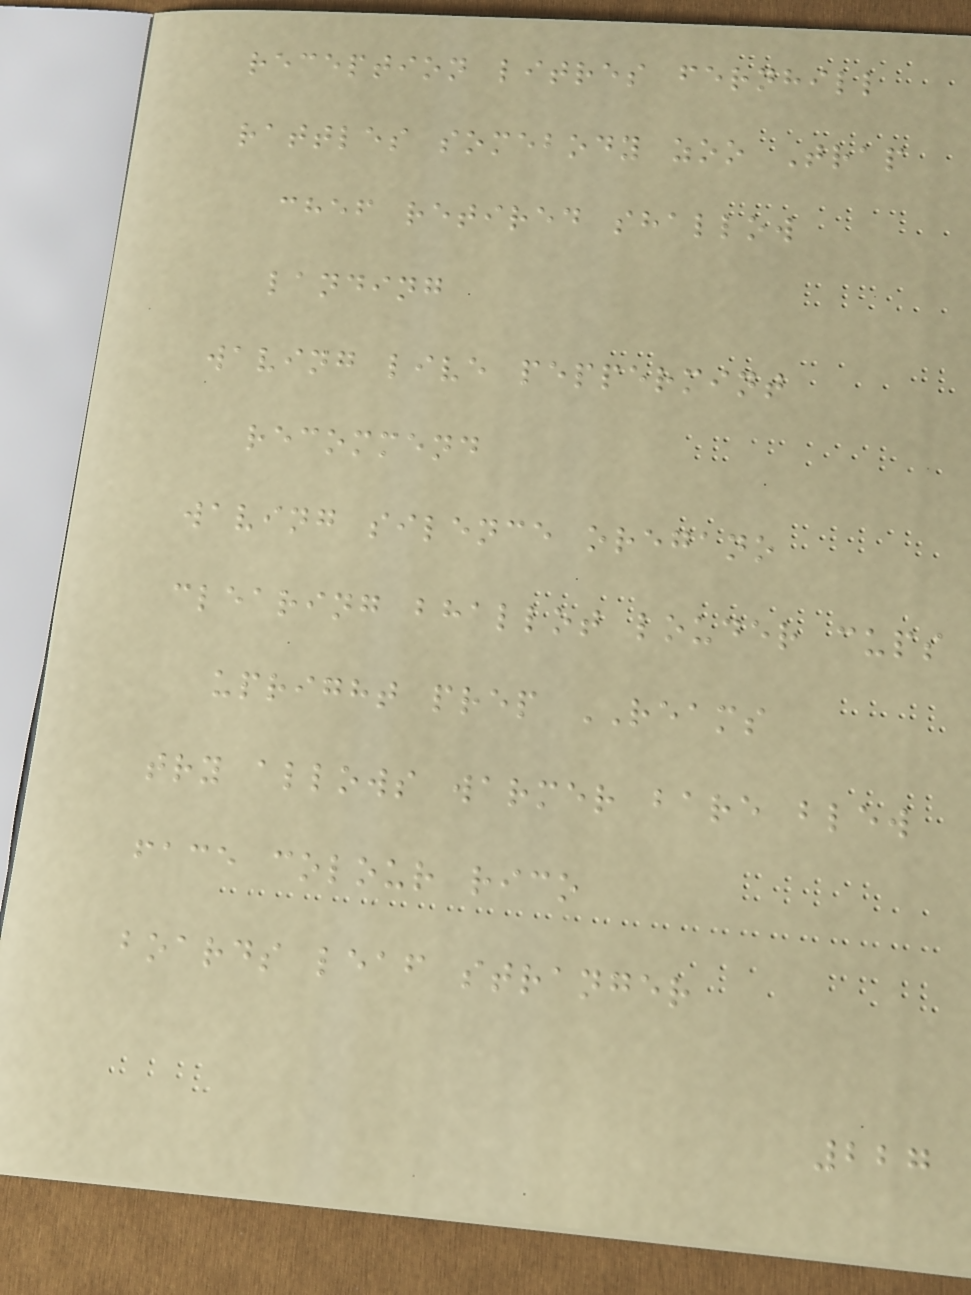reception litres fernhill
rattles somebody zoo Trap
chef retired shallow
landing
waving live peppermint
recommend
waving silence oregano
clearing bhallot louder cups
upright prep REAMS
try allows warmer bare blew
face colour rico
boards leaf stranger
227
